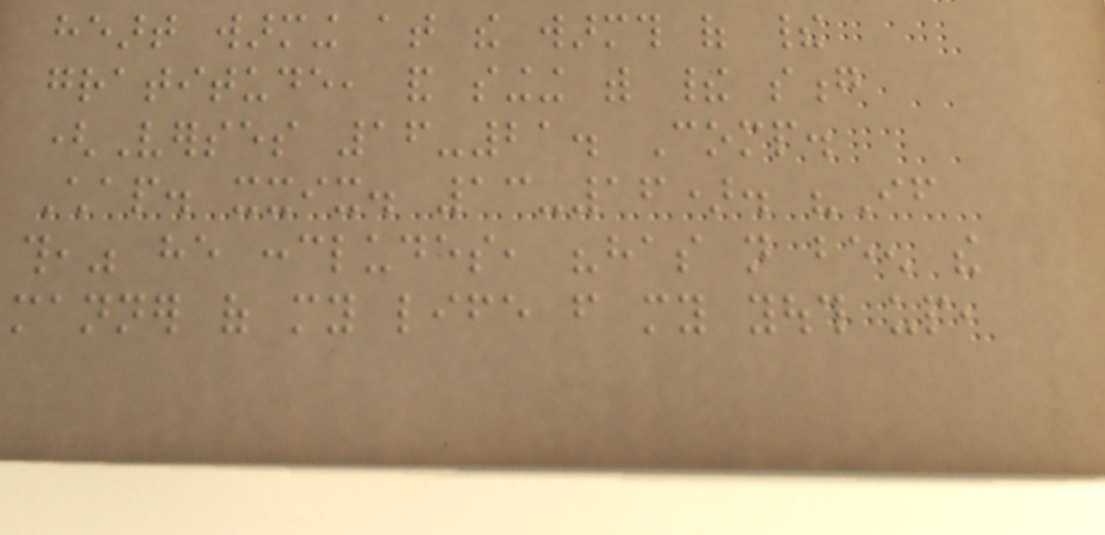heart warming at the warmth of their
gratitude, and singing with their song
(Verses 16-21. Comp.
Chap. xxix. 13-16). "If
this," he concludes, "has not been the
manner of my life from my youth up,
